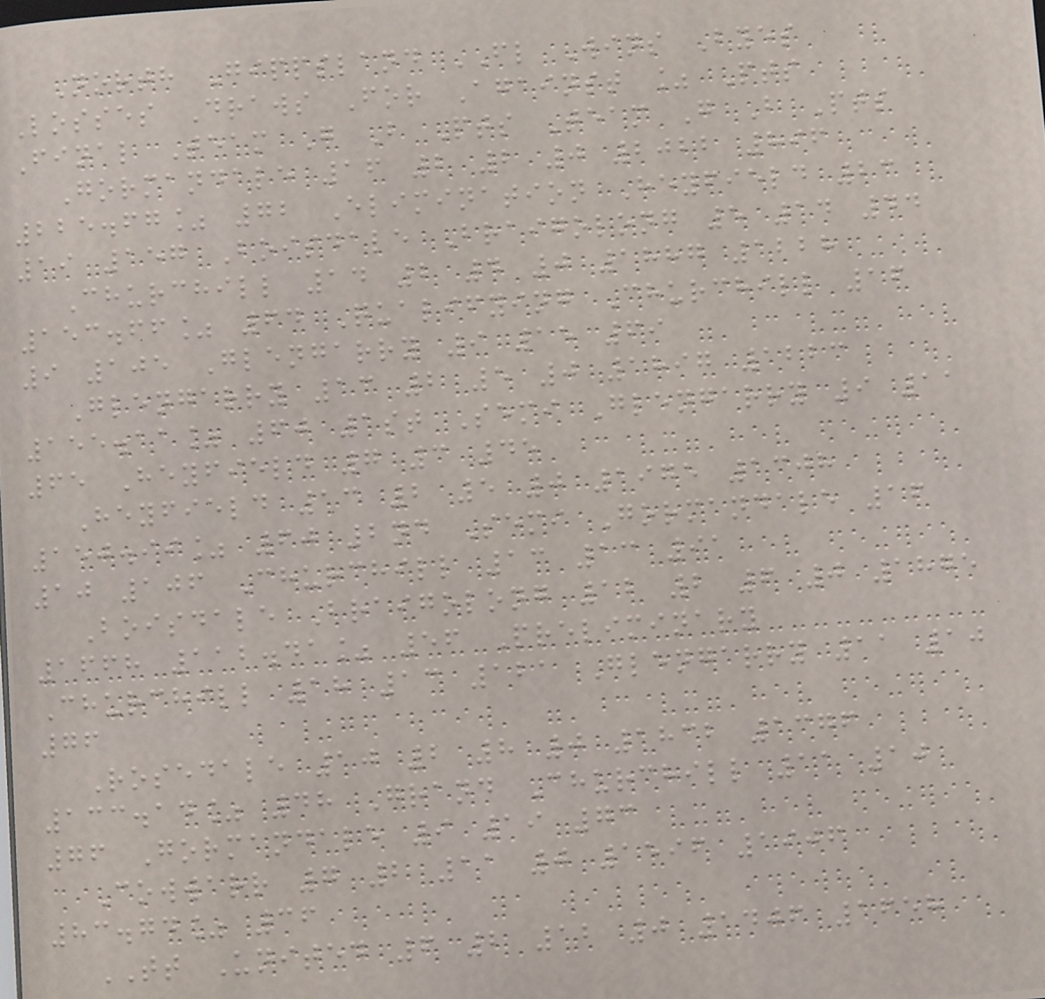North Gippsland FL Wins Byes
Losses Draws For Against % Pts
Final Team G B Pts Team G B Pts
Gormandale 16 2 2 0 2022 896
225.67% 72 Elimination Heyfield 23
19 157 Boisdale Braigolong 5 14 44
Churchill 14 2 4 0 1887 1228
153.66% 64 Qualifying Churchill 16
9 105 Glengarry 9 15 69
Glengarry 13 2 5 0 1897 1223
155.11% 60 1st Semi Glengarry 9 11
65 Heyfield 7 3 45
Heyfield 13 2 5 0 1975 1308
150.99% 60 2nd Semi Gormandale 16
10 106 Churchill 13 13 91
Boisdale Braigolong 12 2 6 0 1875
1668 112.41% 56 Preliminary
Churchill 18 13 121 Glengarry 11 10
76
Rosedale 10 2 8 0 1832 1376
133.14% 48 Grand Churchill 11 10
76 Gormandale 9 19 73
Cowwarr 7 2 11 0 1596 1906
83.74% 36
TT United 6 2 12 0 1406 1658
